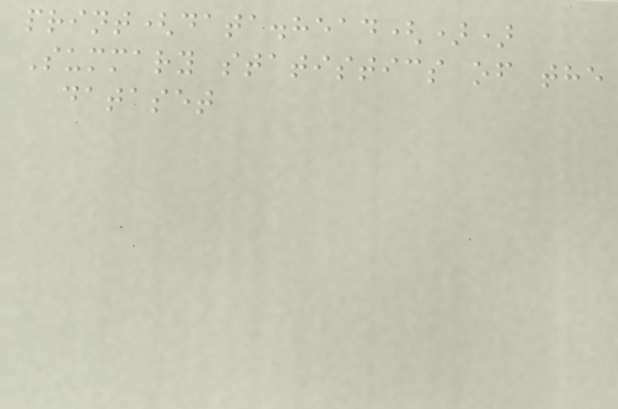print(data.head())
Summary statistics of the
dataset
